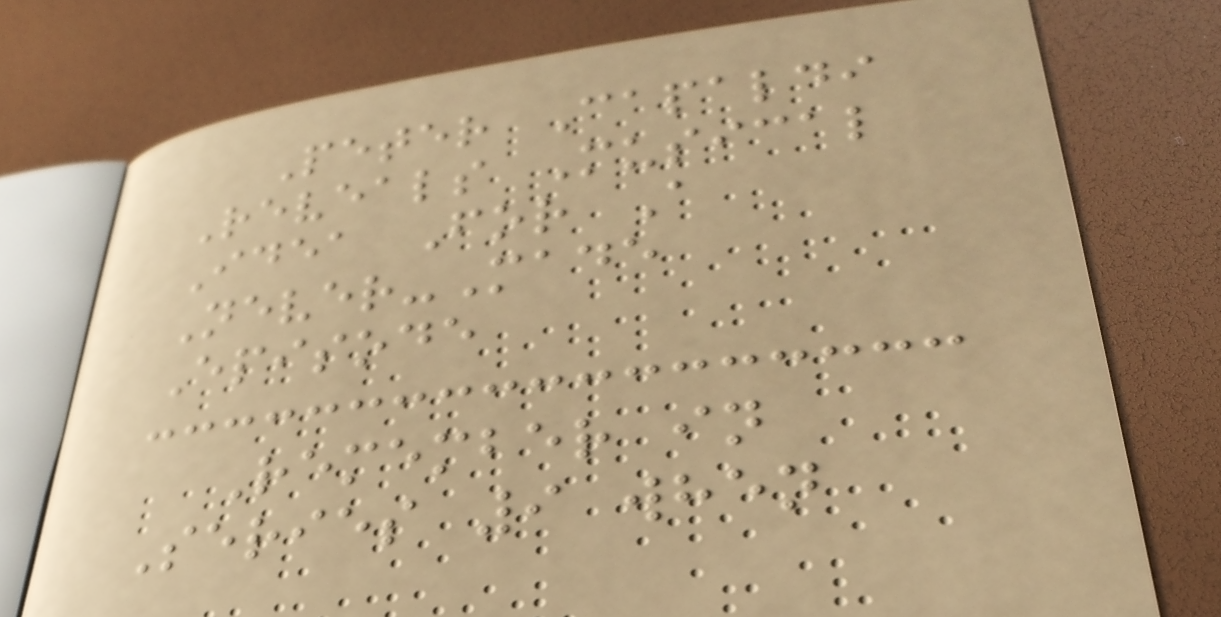Peter Capaldi
Reveals Musical
Idea For A
Never-Made
Episode
Remember in
Series 9 when
